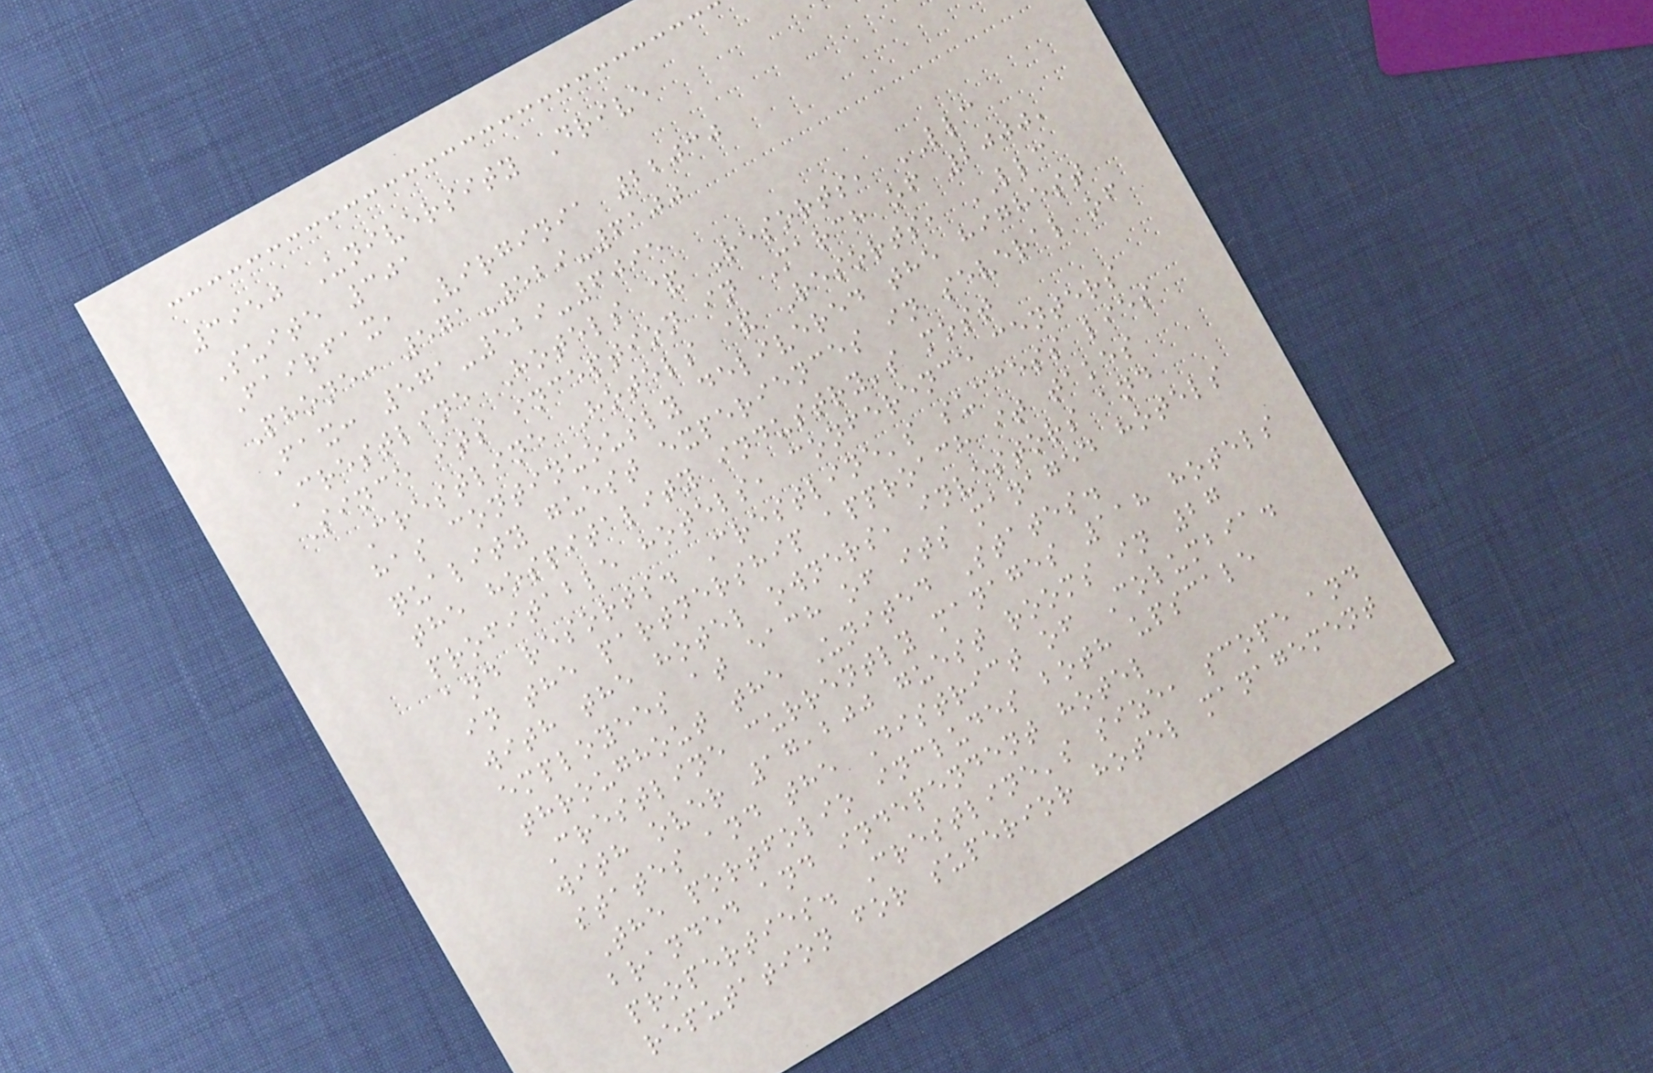3950 University Drive
Suite 301
Fairfax, Virginia 22030
Phone: 571-529-6100
Fax: 571-529-6095
Crestline Hotels & Resorts, LLC
Since its inception in March of 2000,
Crestline Hotels & Resorts, LLC
has continuously delivered the highest
quality guest experiences in several of
the hospitality industry's most
profitable hotels, conference centers
and resorts. Crestline's success lies
in the partnership approach it takes
with the hotel owners, investors and
employees at each of its managed hotels
throughout the United States.
Crestline currently manages 118 hotels
with over 17,200 guest rooms in 27
states and the District of Columbia.
The portfolio includes both upscale
branded and independent hotel
properties. Crestline's size, scope and
reputation for superior hotel management
